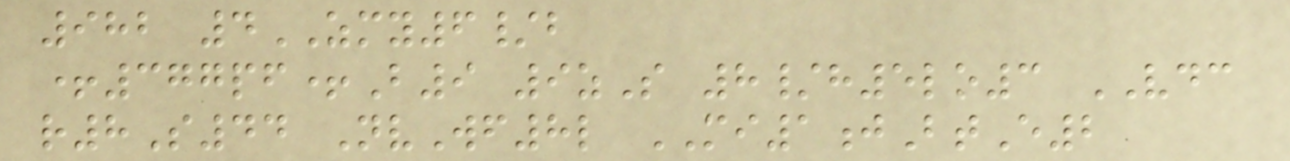982 4ZMY6/b
+377pf+B9 9zS 8/h5lo3 VDC
r8S44 NvWf8l MI1jBtE2
